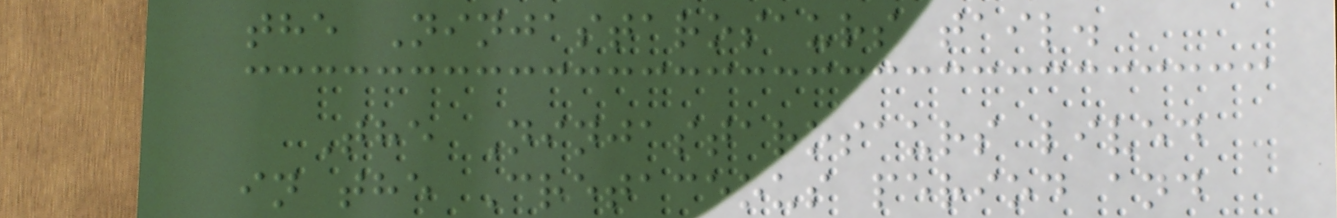the Ninjastarosaurs tail.
The Ninjastarosaurs lived
in the Cretaceous period and
